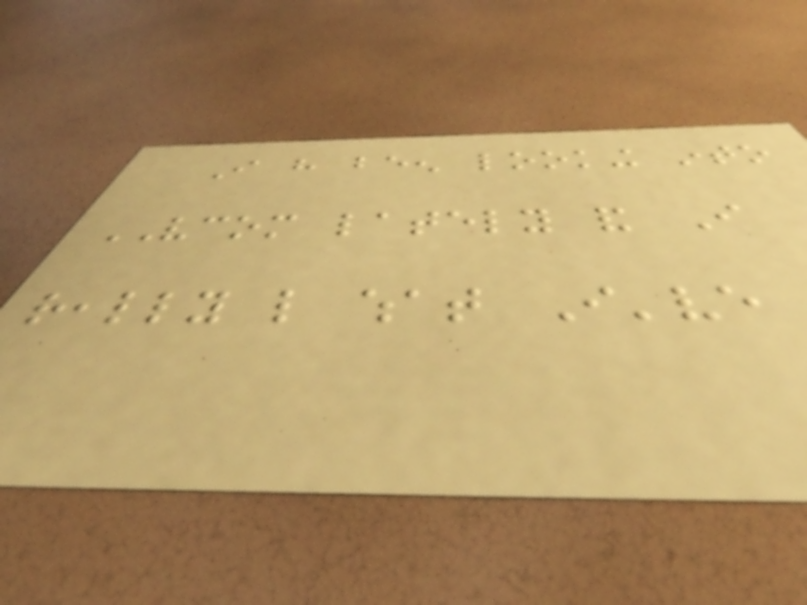I have been looking into
VCOM lately and I
really like what I've
